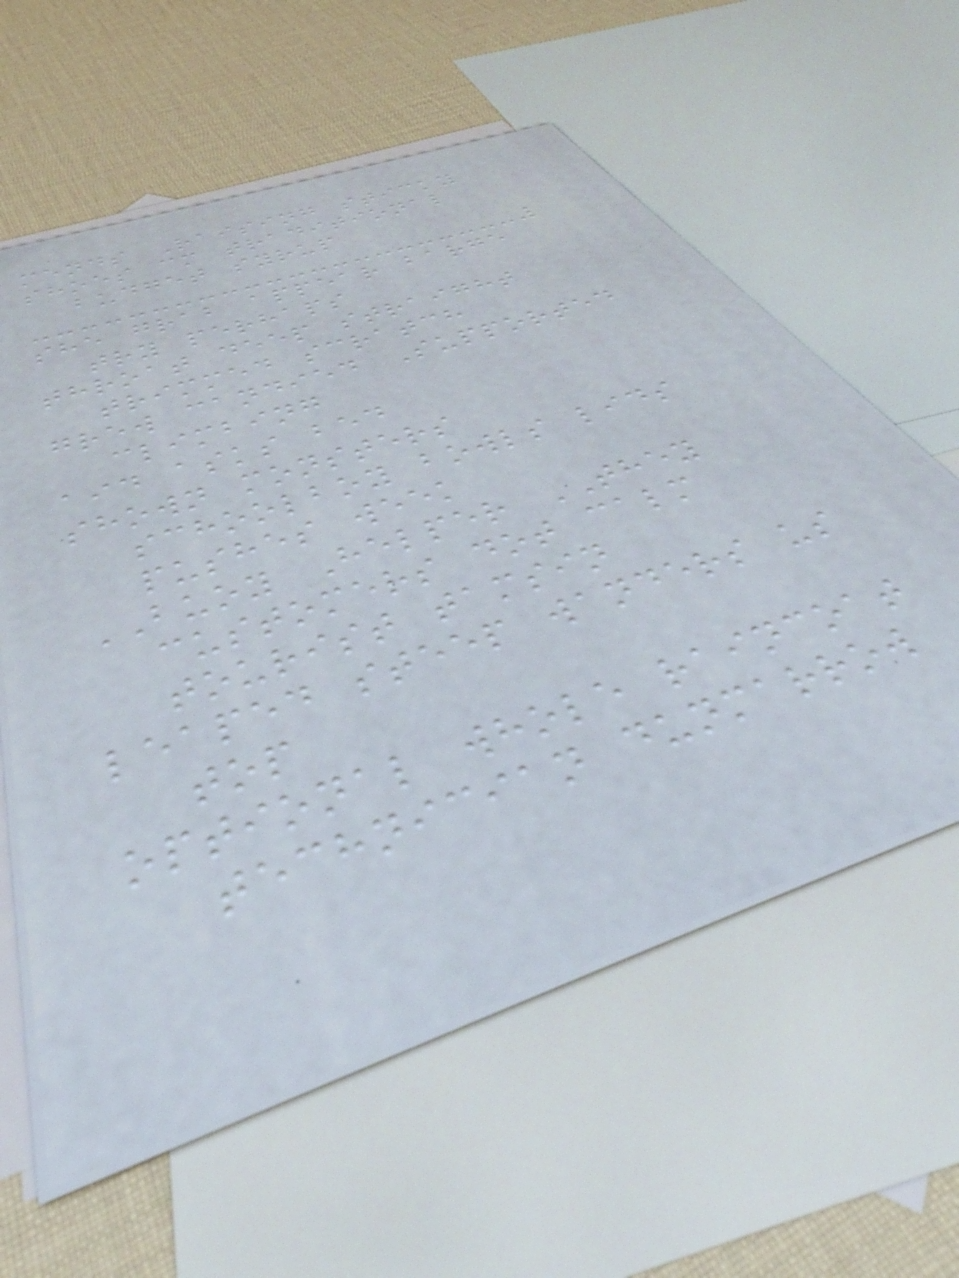mends Raising sticky
shoes cm traditional
budget syrup
she grab appear barge
try perhaps
throat deep straight
trimmed scratch
grew candied Supported
climbing
aid asks bed
shown monsters
schoolboy bowls lids
pushes week
BUOY Helper THEY
customers dot calm
tourist tamsin
leaped steep wanders us
top
optional whole raincoat
technician dunmarrow
